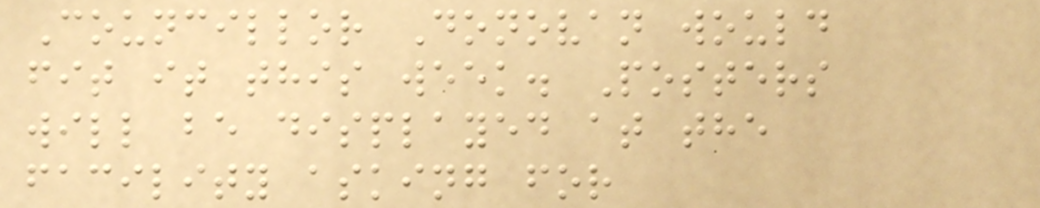Councillor Donovan would
fit it this week. Posters
will be displayed at the
facility asking for
